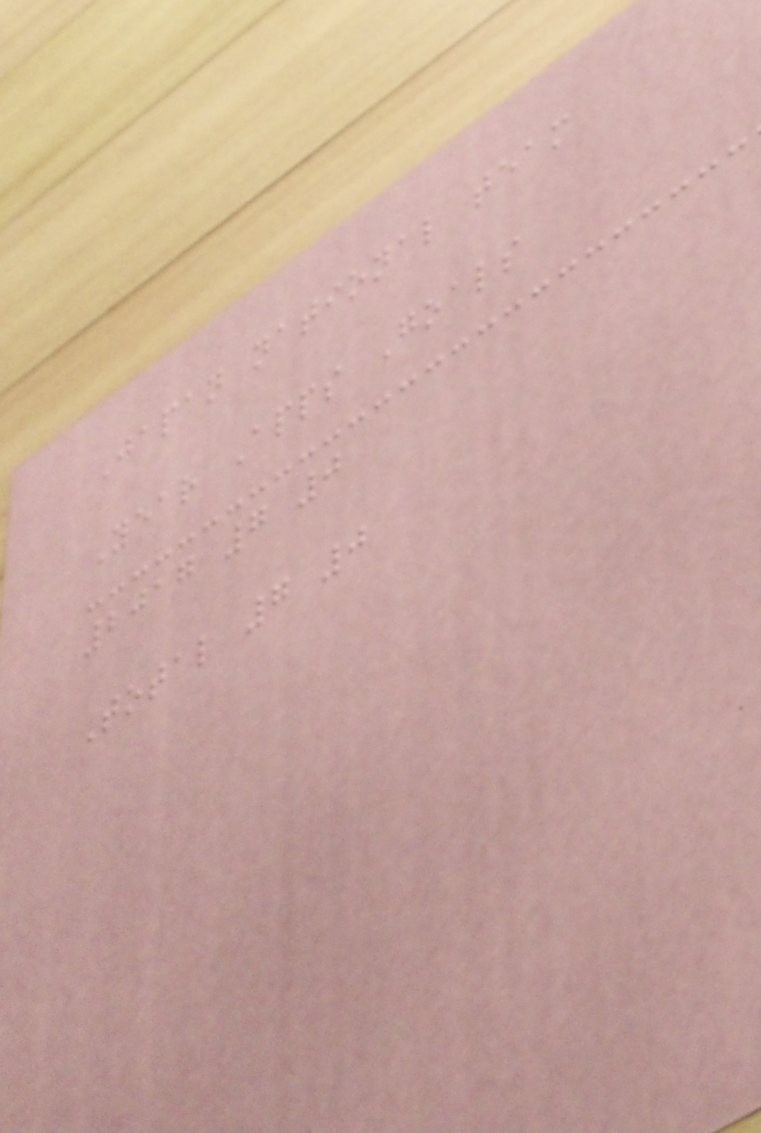Japan national team
Year Apps Goals
2017 7 0
Total 7 0
